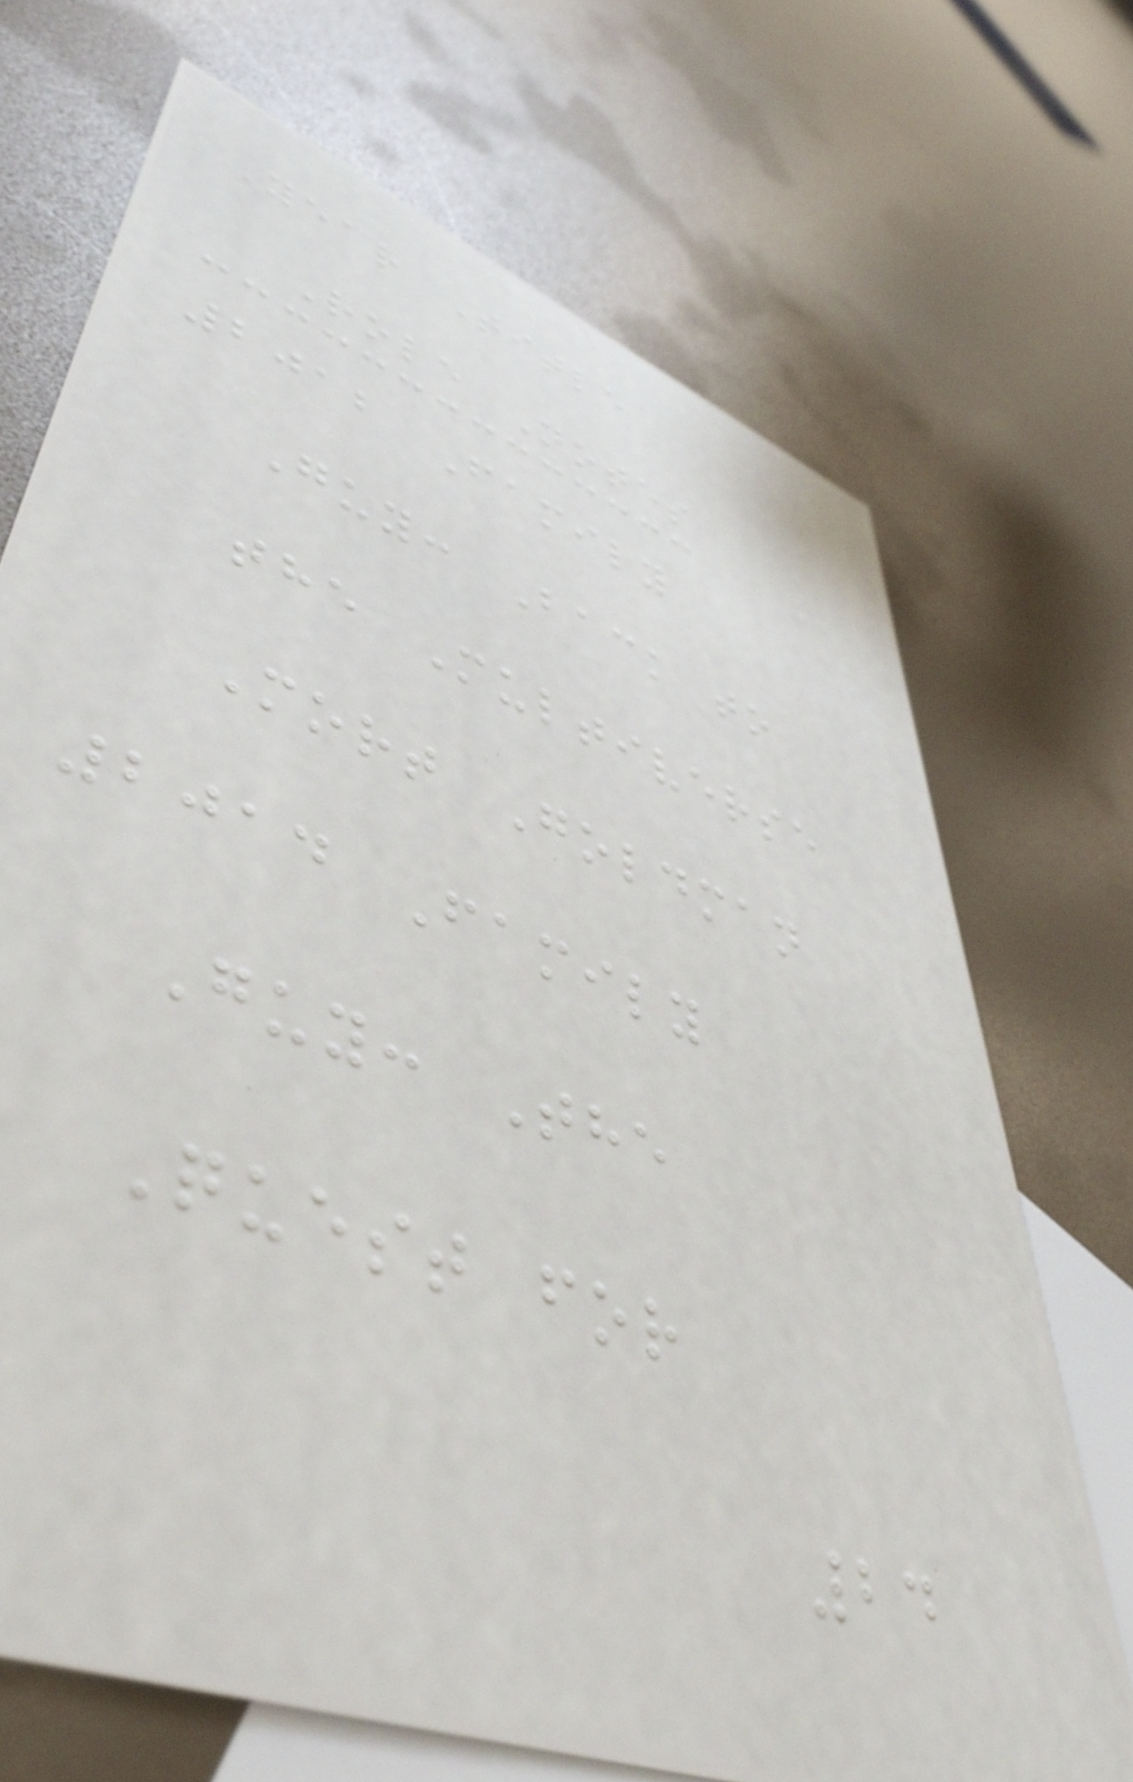Year Title
Role Notes
2012 Family
Guy: Back to
the Multiverse
Mort Goldman
2014 Family
Guy: The
Quest for
24
